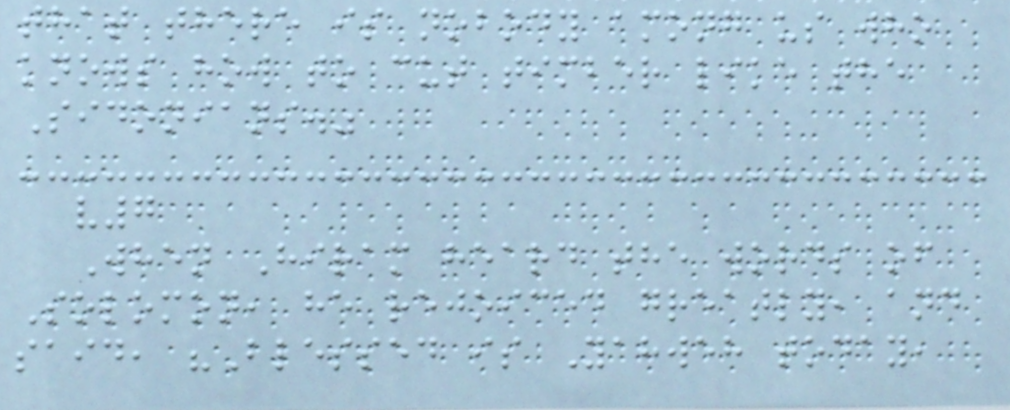that there is nobody among us who
knows how to cut timber like the
Sidonians."
v7
When Hiram heard the words of
Solomon, he rejoiced greatly, and
said, "Blessed is Yahweh today,
